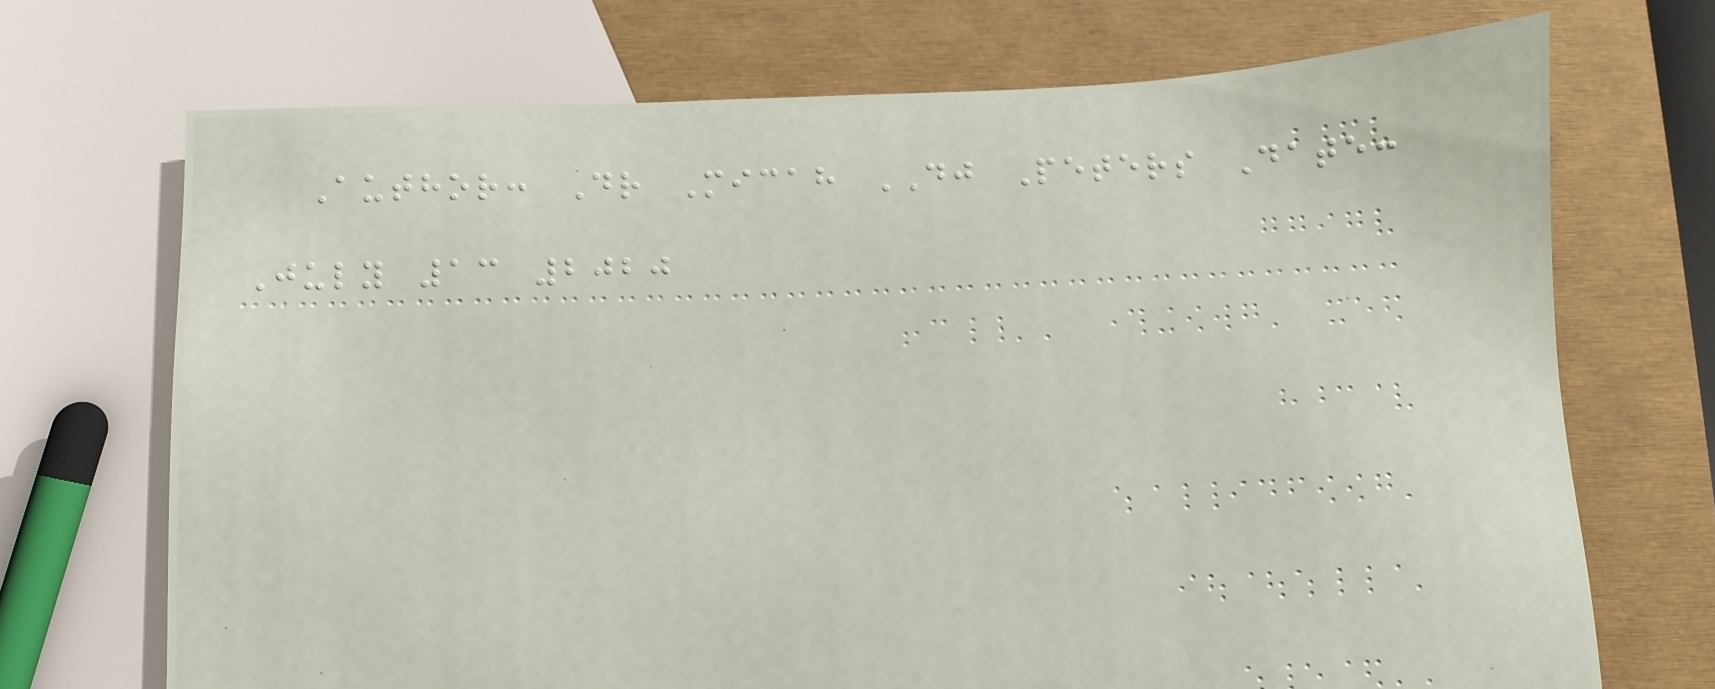Author: Dr Micah DJ Peters Date:
July 13 2020
